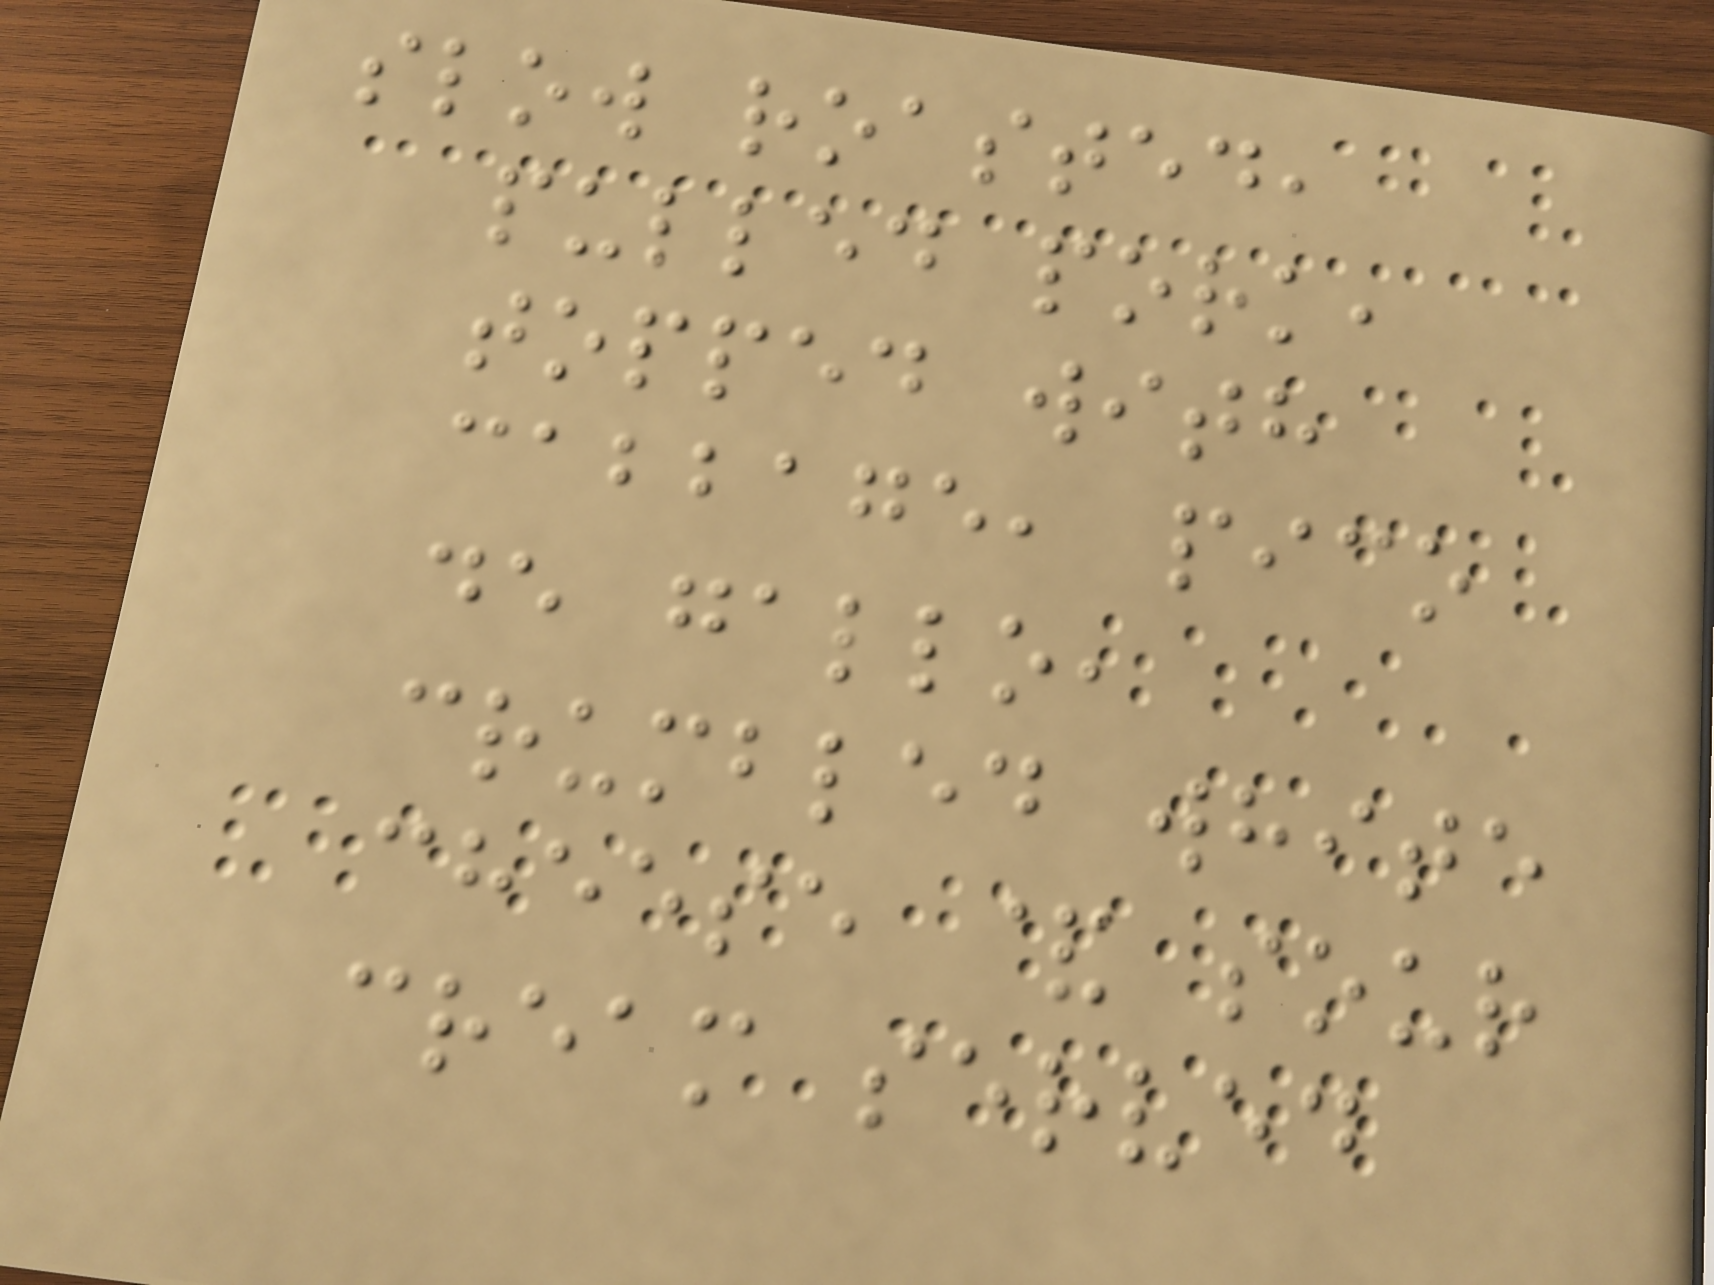slow roasted,
pulled pork,
topped with
cabbage, pico
de gallo,
crumbled white
cheese & sour
cream served
